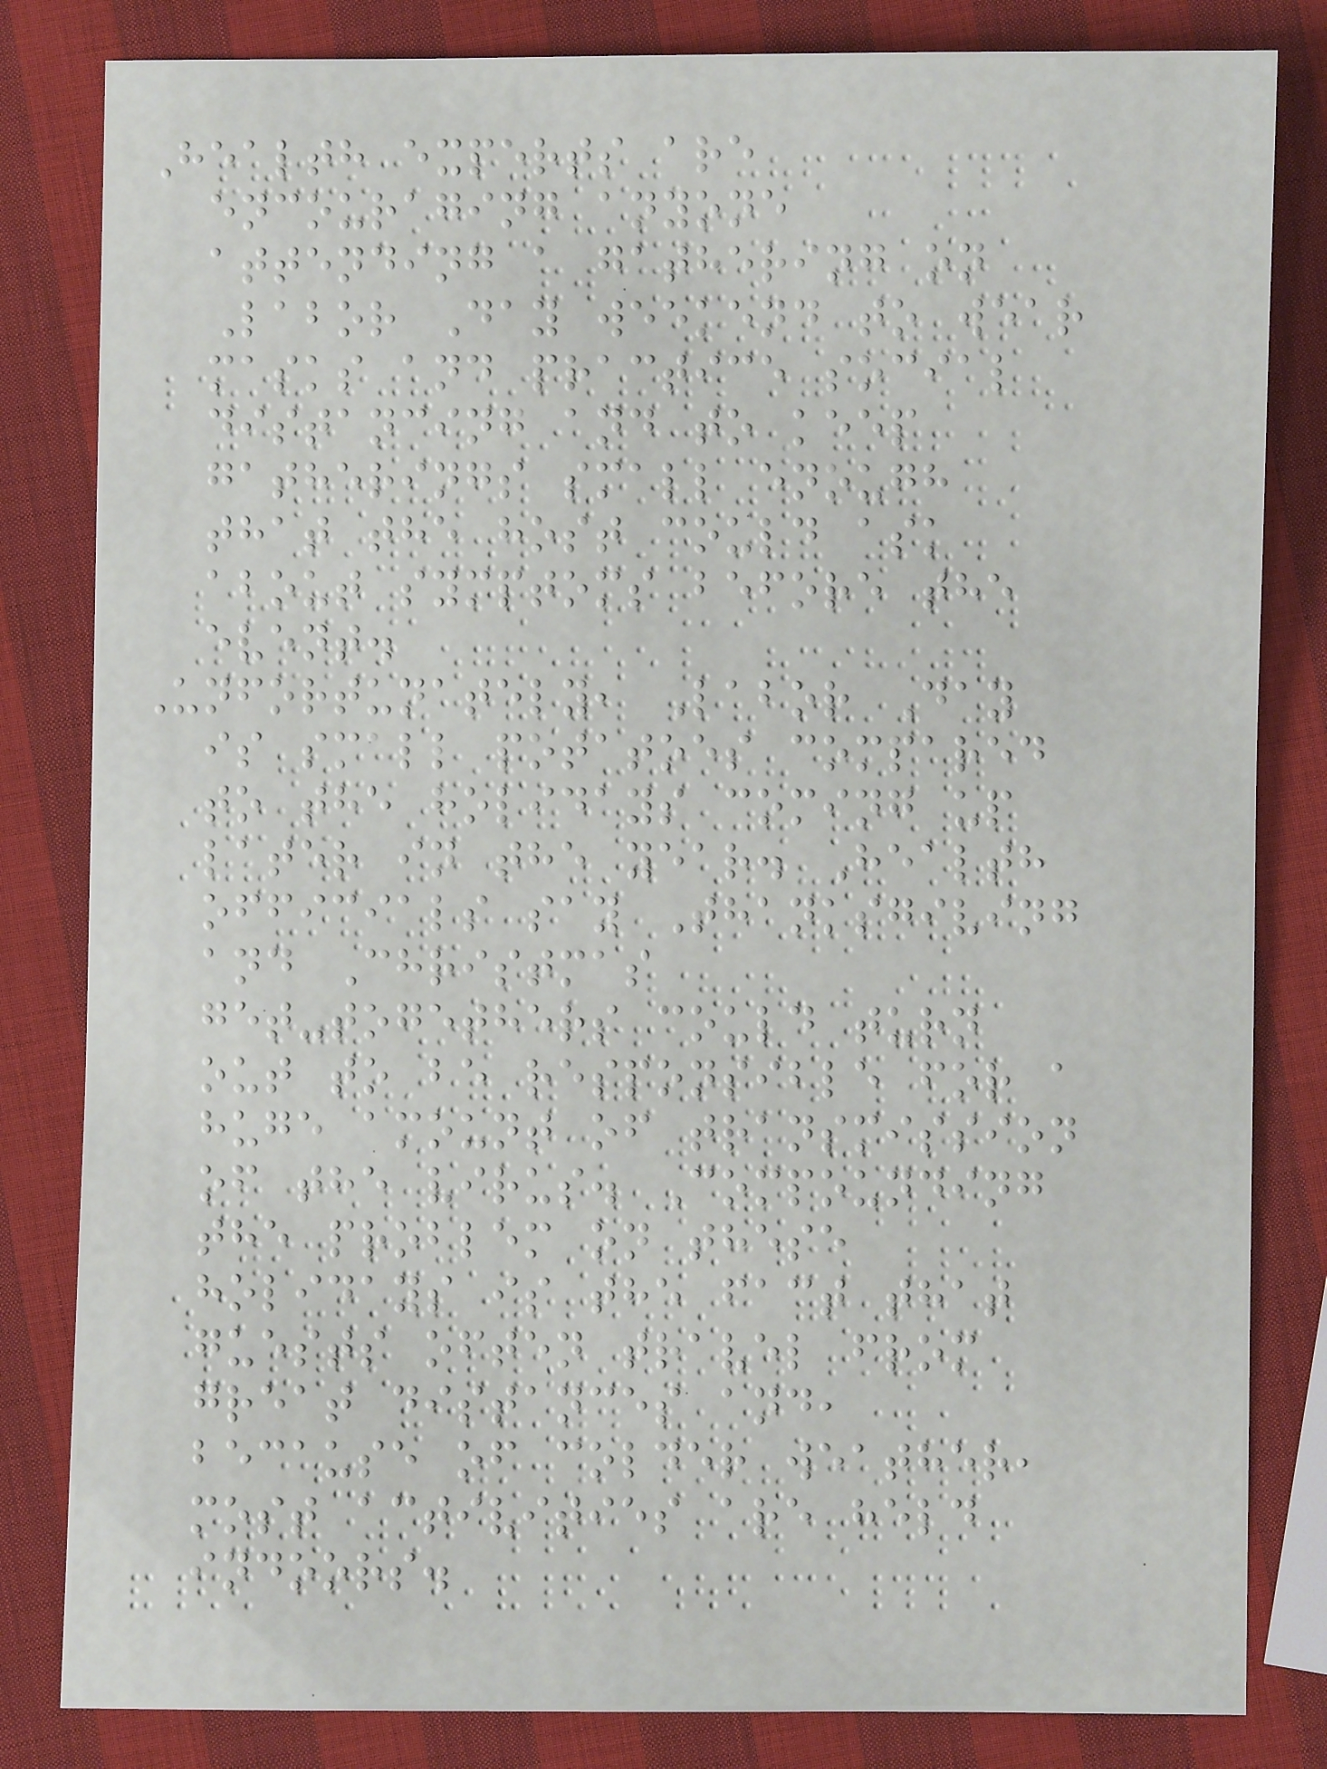Health experts are
encouraging anyone
attending a gathering on
Labor Day weekend to wear
masks and practice social
distancing and to keep
gatherings small enough
that the host could ask
about symptoms before the
event.
Unfortunately, Labor Day
is small potatoes compared
to the holidays coming up
later in the year. Health
officials say Thanksgiving
and Christmas
get-togethers could turn
out to be responsible for a
huge amount of transmission
of the virus. Compounding
the problem on these
holidays is the fact that
guests often travel from
great distances and,
because of colder weather,
most activities are held
indoors.
